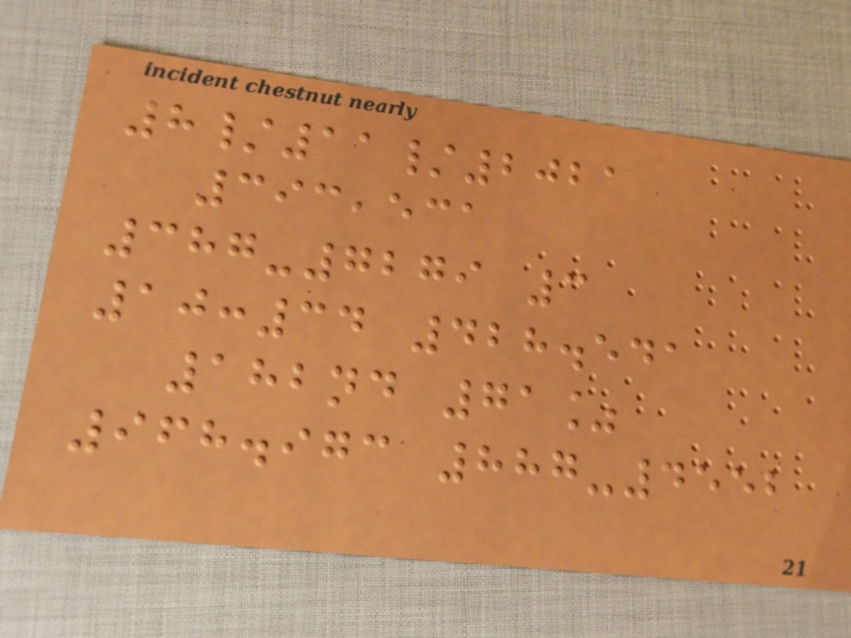8/11/2021
393,531
387-7279 3
10:34 428.541
182nd 71%
968.973 887-4552
